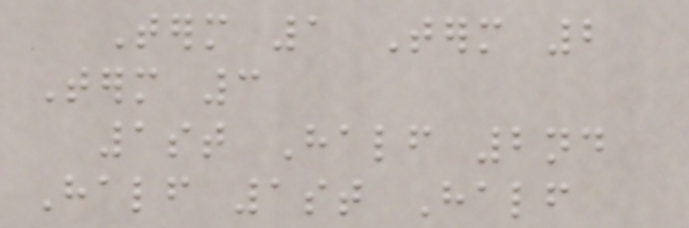Term 1 Term 2
Term 3
1st Half 2nd
Half 1st Half
